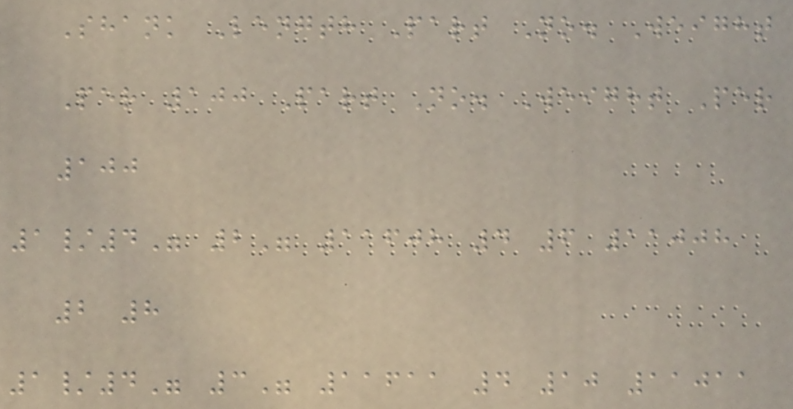Shank Length Part No. Weight
Per 100 Part No. Weight Per
100
1/4" 2" 11608 4 6 11008
2 8
1/4" 3" 11611 4 10 11011
